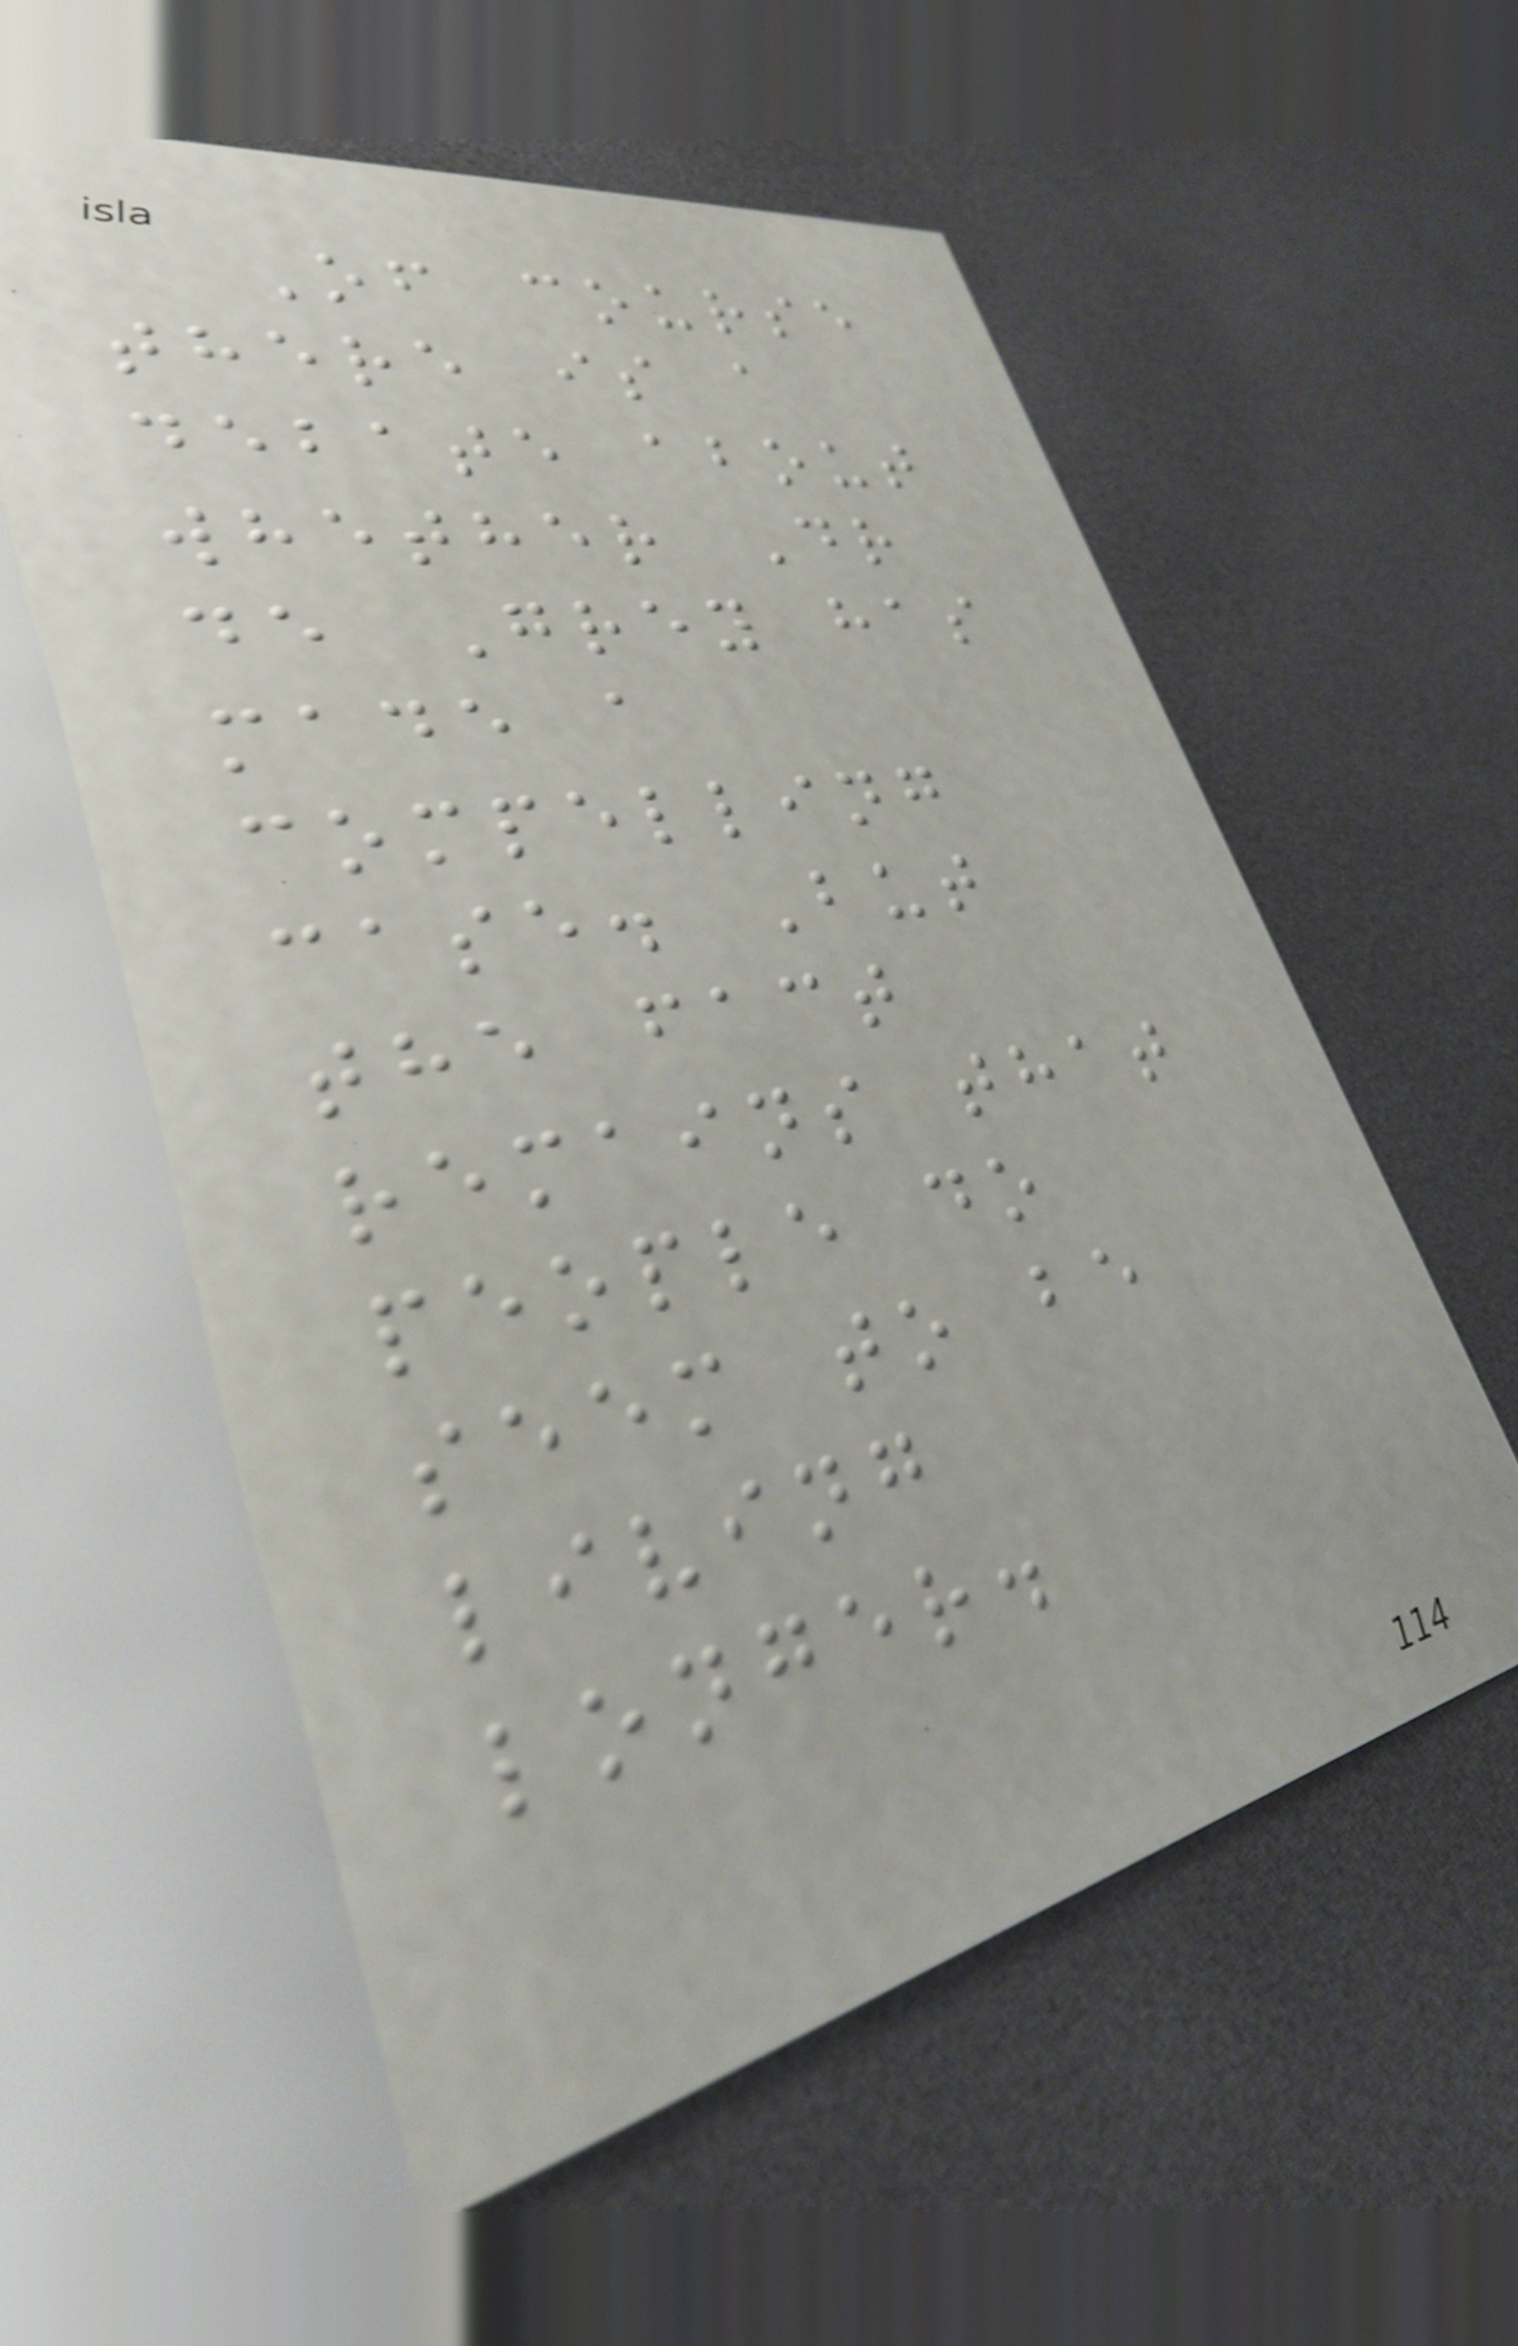Of course
there is a
debate about
whether Dr
de Grey has
made a
compelling
case. But
the fact
remains that
people do
seem to be
living
longer.
